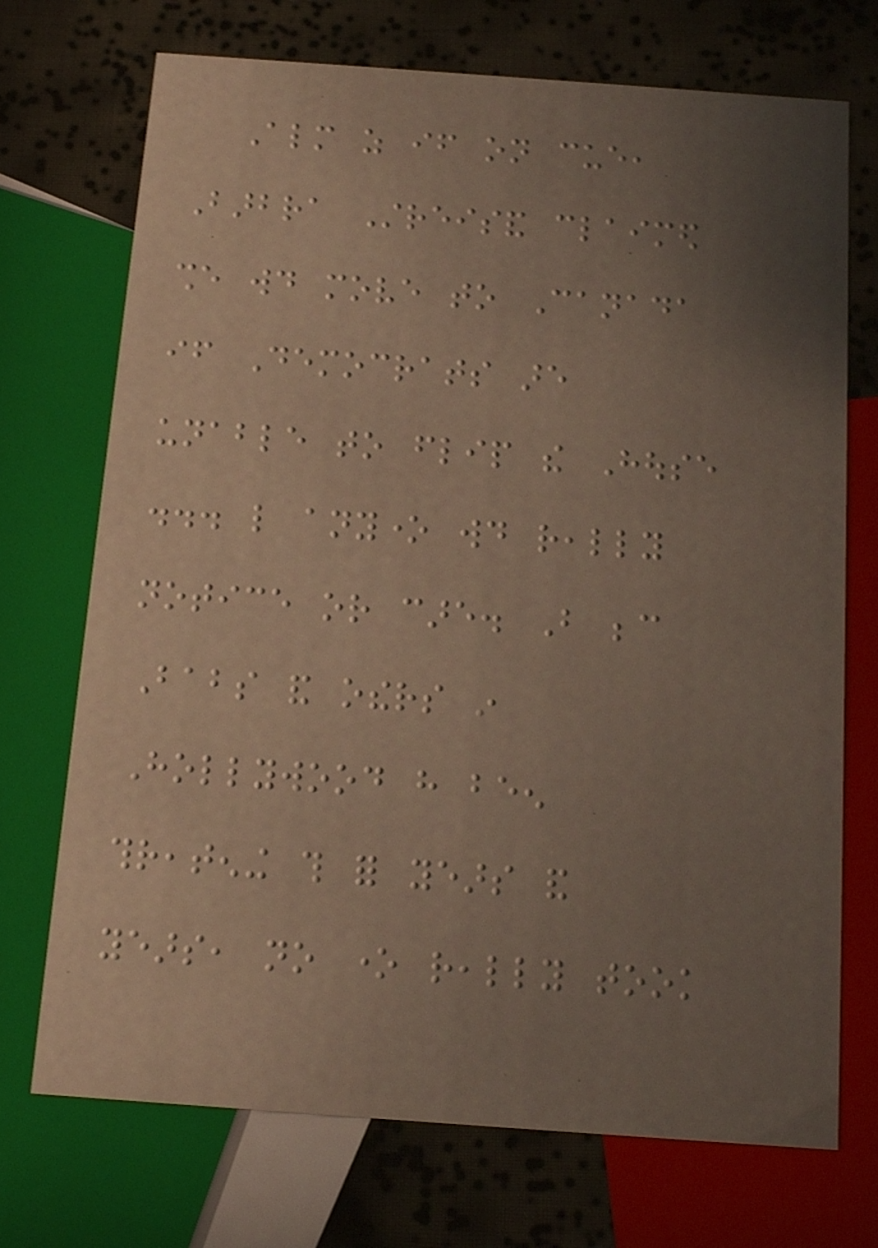Almost as if on cue,
Barbra Streisand claimed
she would move to Canada
if Democrats are
unable to flip the House
... like anyone would really
notice or care. But because
Babs and others in
Hollywood have been
threatening this for years and
years, no one really took
